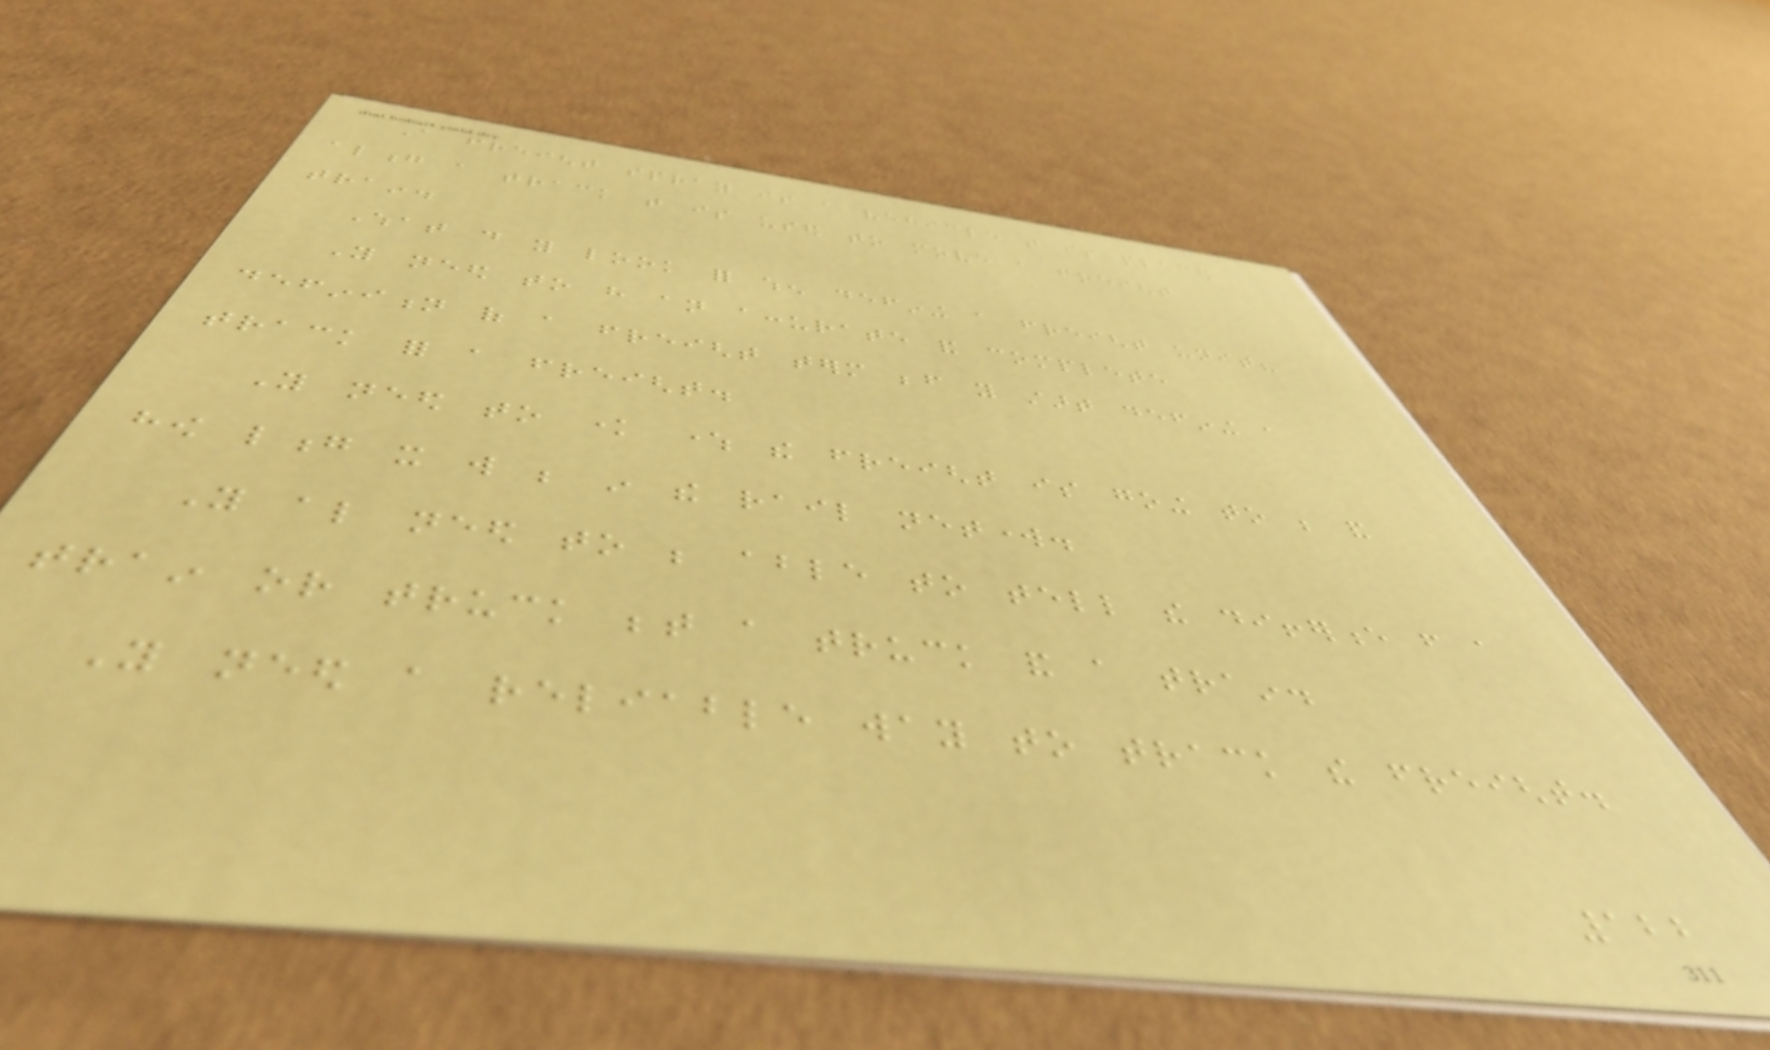A freight spray is a vehicle that is placed
along a track that is used to move a freight
train.
What do you look for when defining a freight unit?
You need to have an accurate and complete
definition of a freight term before you start defining a
track for a freight.
You need to know where the freight is going to be and
how long it will be in the rail network.
You also need to be able to tell the difference from a
train or truck between a truck and a train.
You need a reliable way to track the freight.
122
